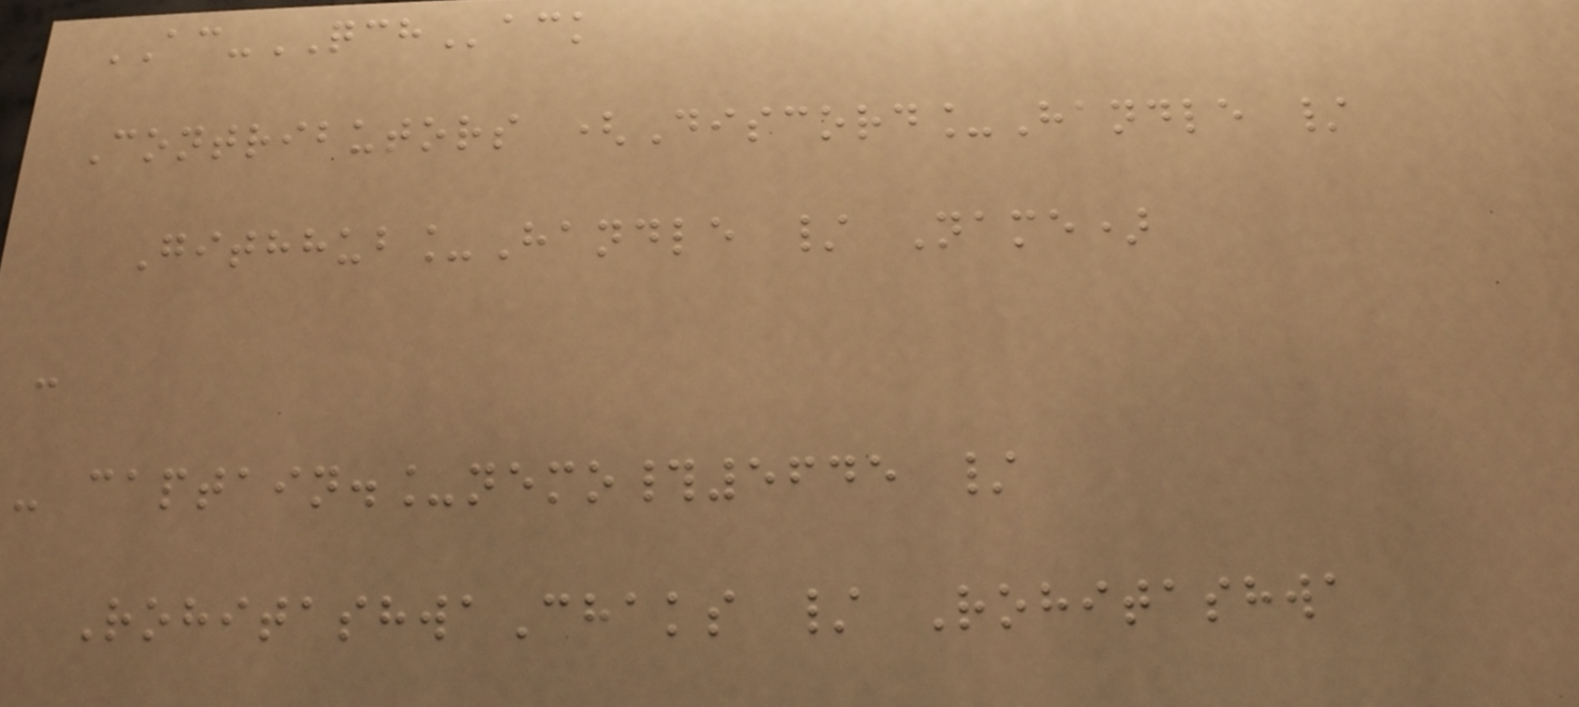AC-QCHack
Contributors (Discord_Handle /
Githhub_Handle / Name)
-
- captain._nemo#5645 /
RohitashwaChaks / Rohitashwa
